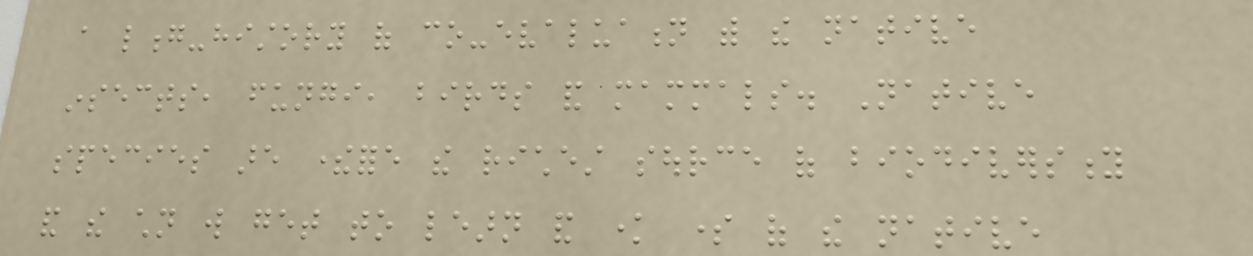a long-history of co-evaluation with the native
insects, fungi, birds and mammals. Native
species are therefore the richest source of biodiversity
and the children will get to learn and know some of the native
